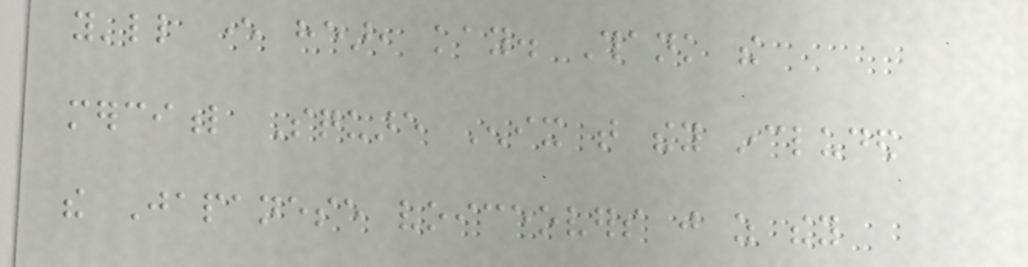you'll ever hear, kay. Thank the
merciful Square Enix that they included
the Japanese voiceovers just as they
